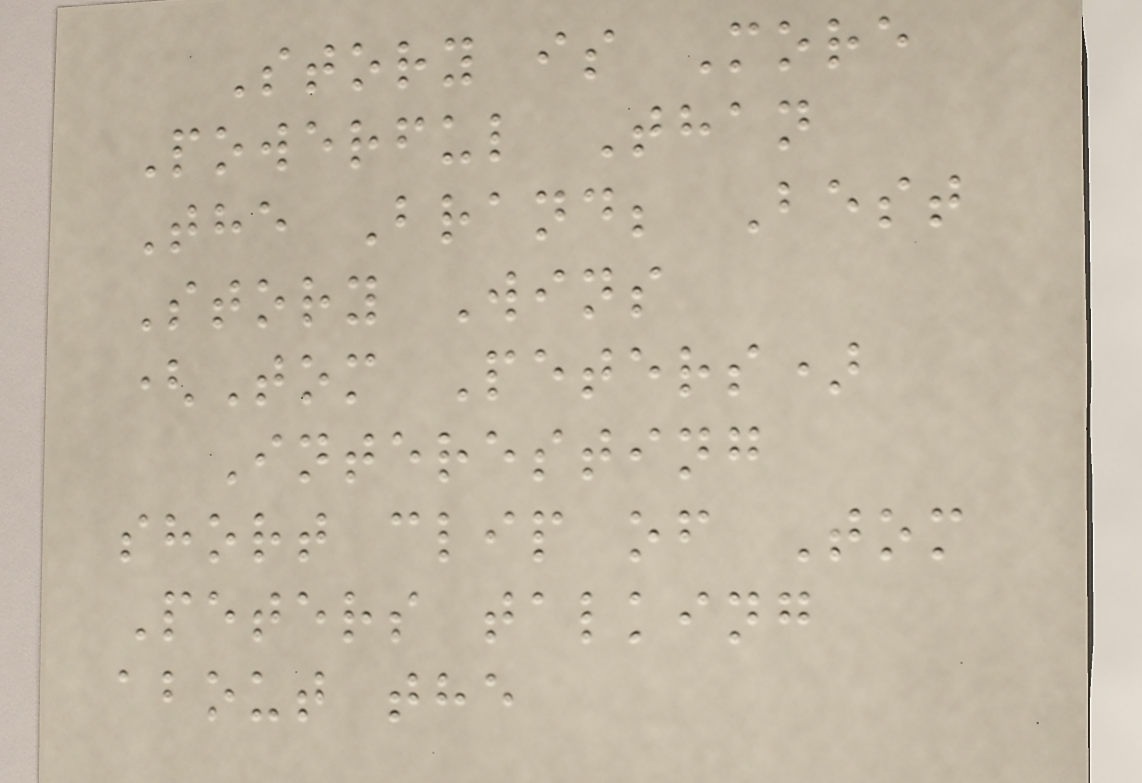Story is More
Powerful Than
The Brand; Best
Story Wins
(Tom Peters)
Interesting
short clip of Tom
Peters talking
about the
